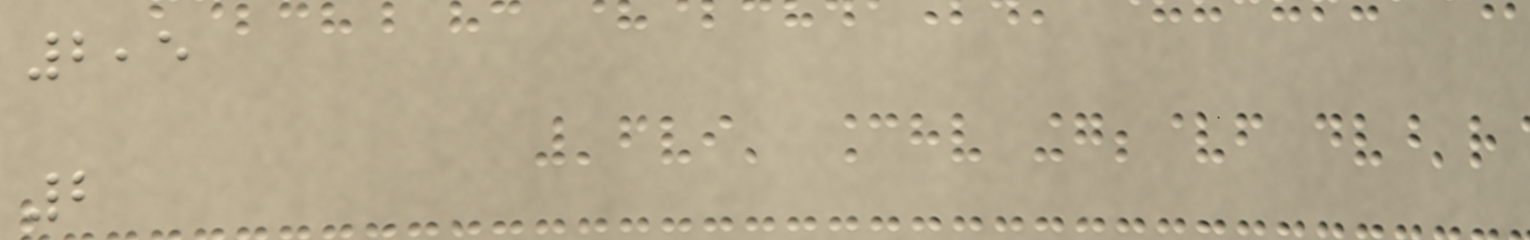2,5
2
